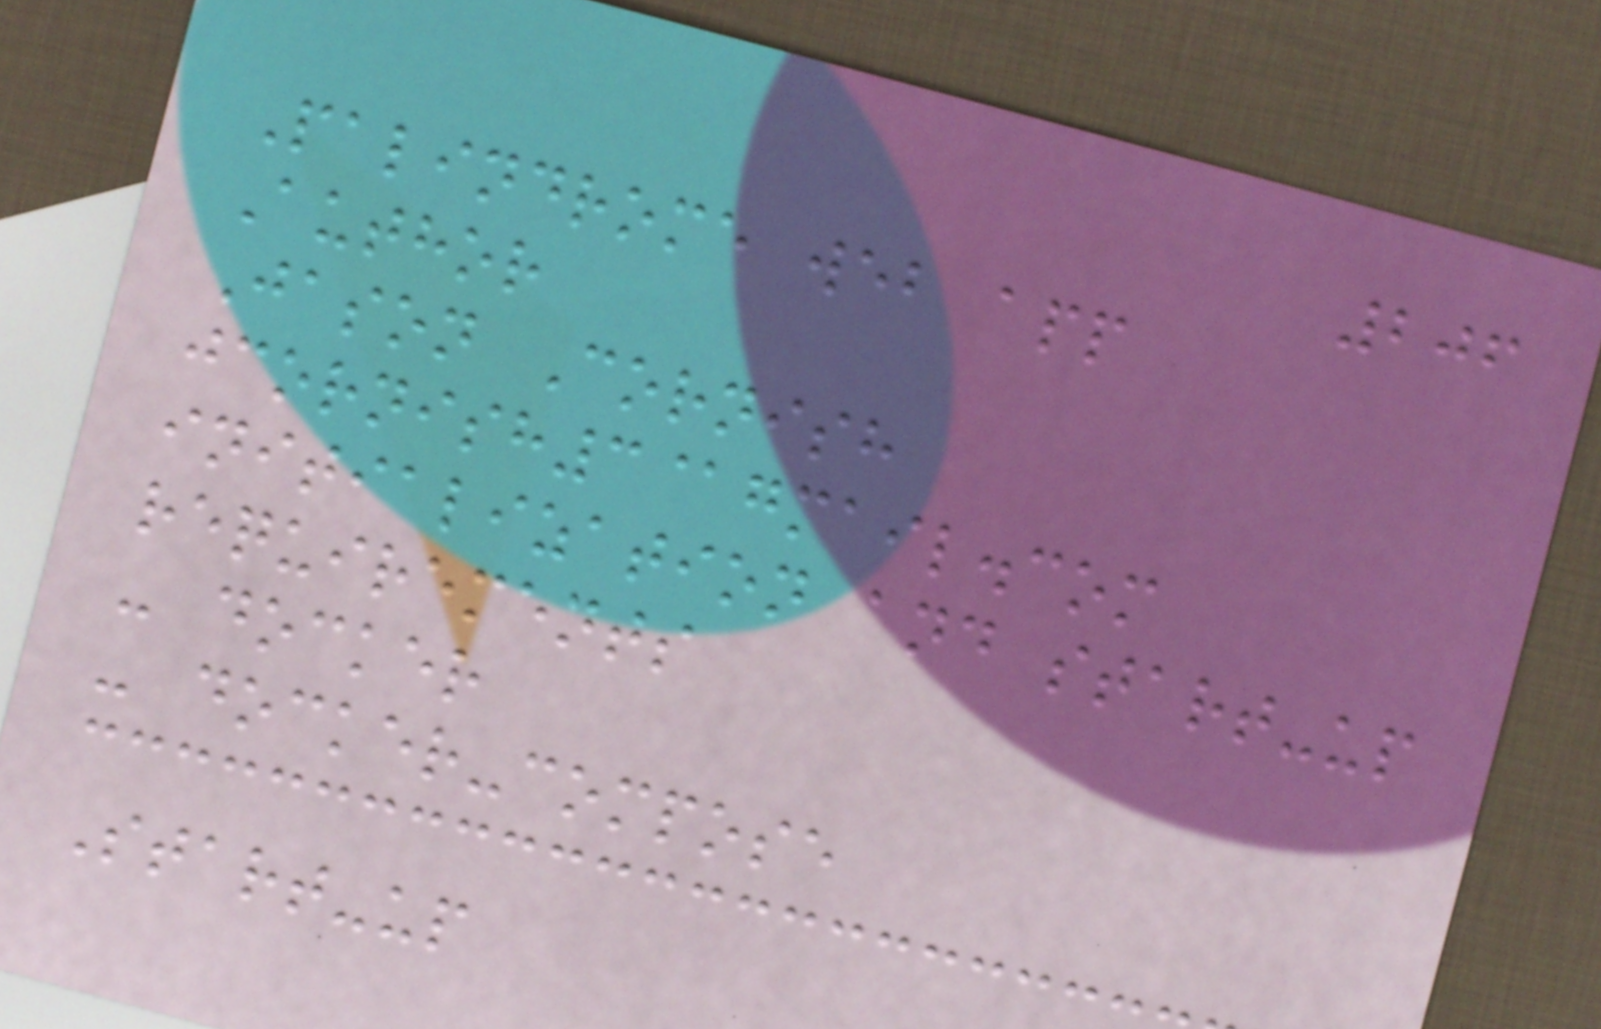206
Palindrome web app
Author
Jason Cornish
jcornish3@gmail.com
initialization and start-up
requirements
- docker
- docker-compose
Start-up
